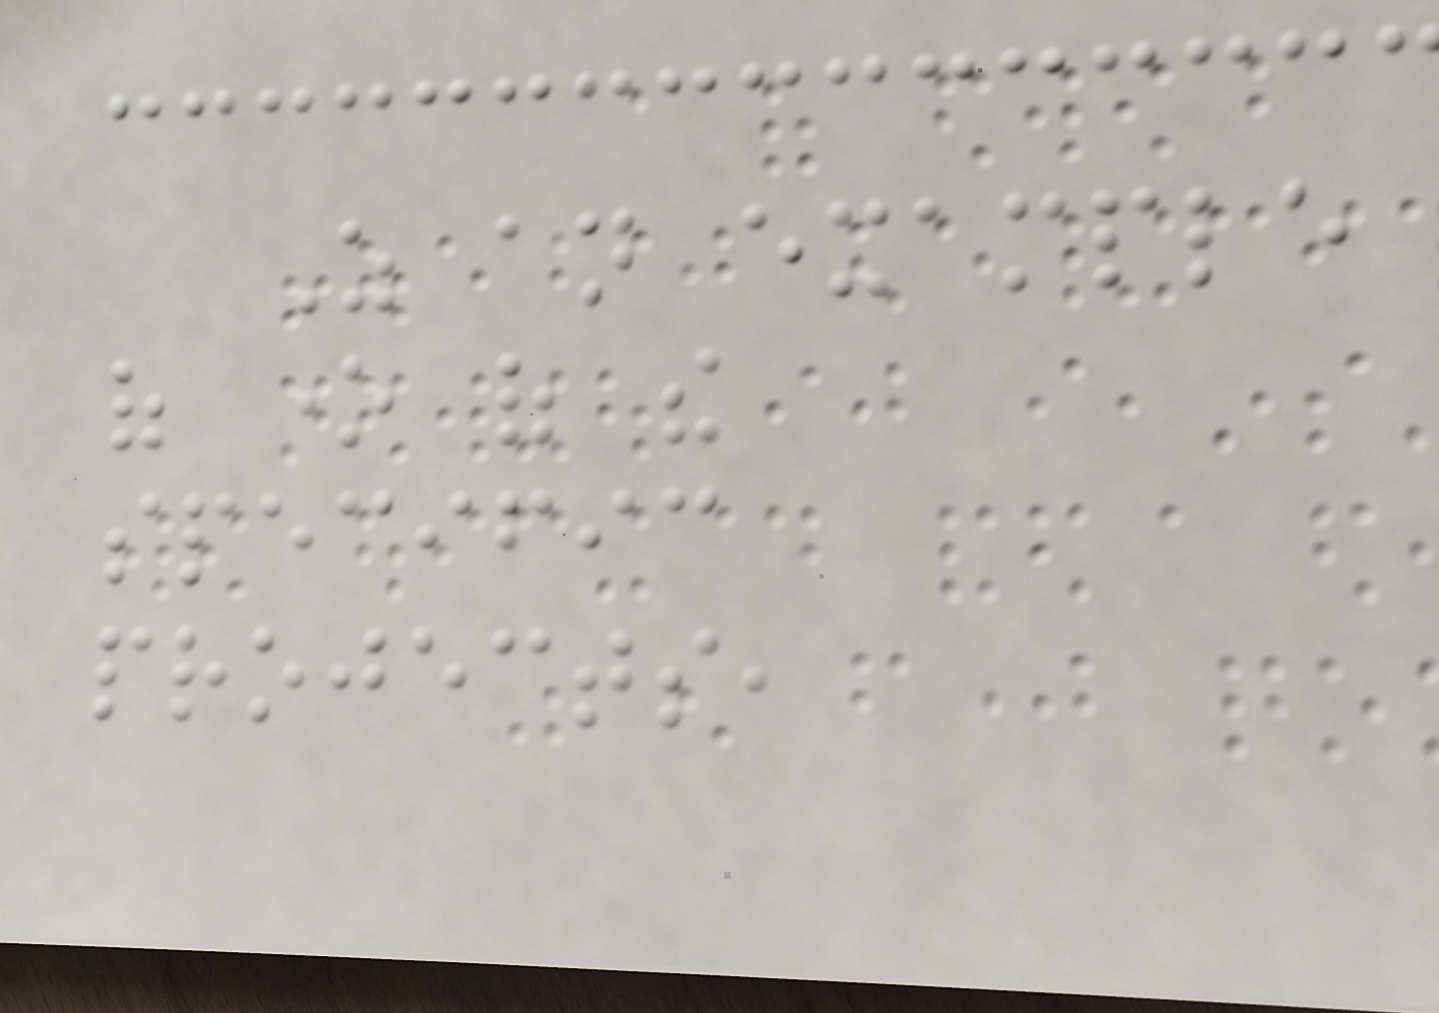As an example
of one of the
specific
projects,
